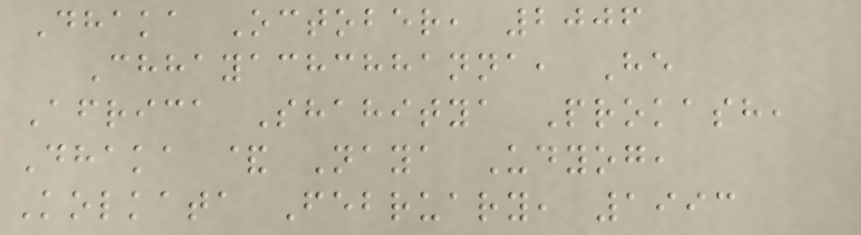Dhaka October, 2006
Chhayachchhanna, He
Africa Shahitya Prokash,
Dhaka & Naya Udyog,
Kolkata February, 1993
